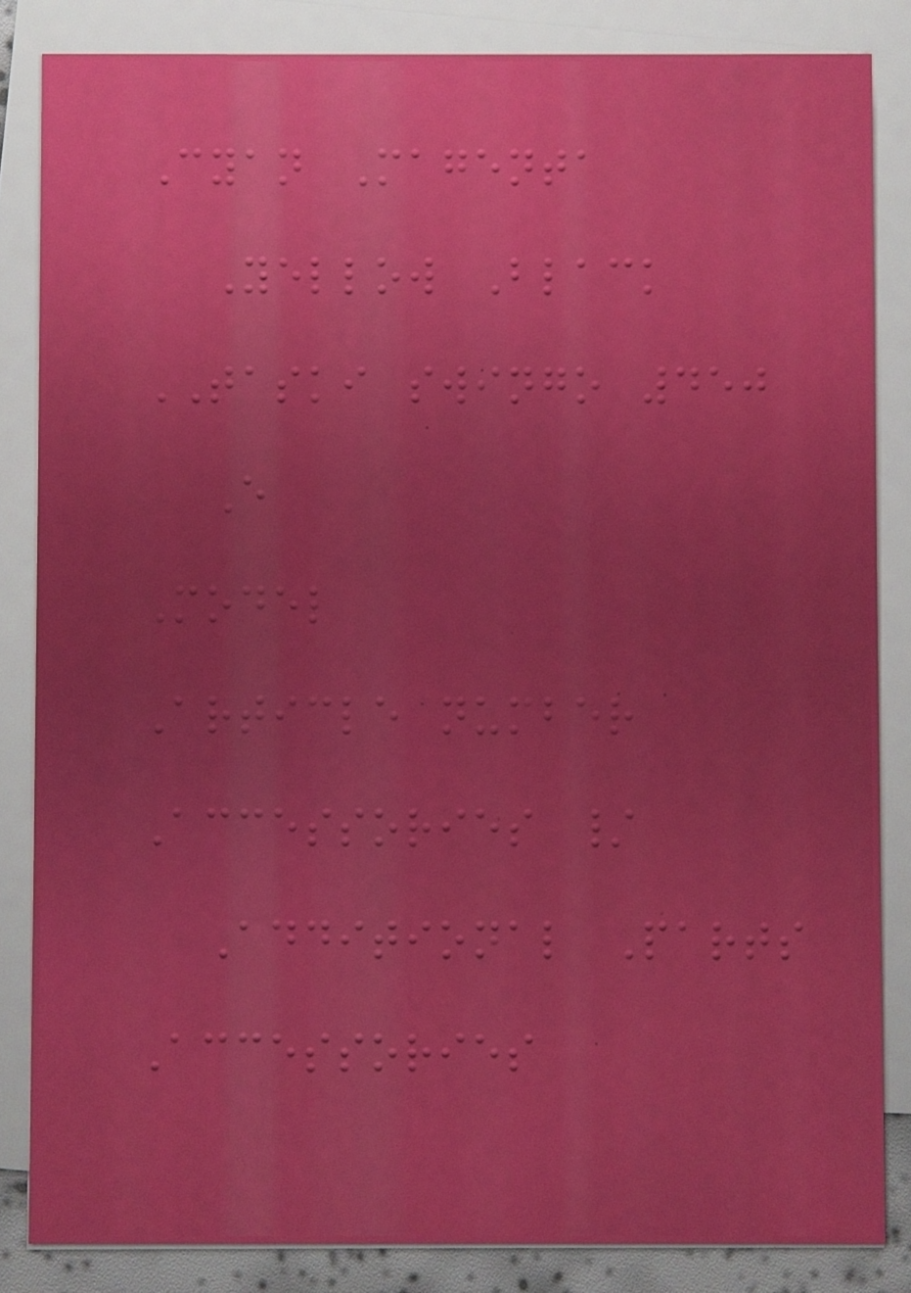Cyan Magenta
Yellow Black
TASKI swingo 450
E
Model
Article number
Accessories /
Additional Parts
Accessories
